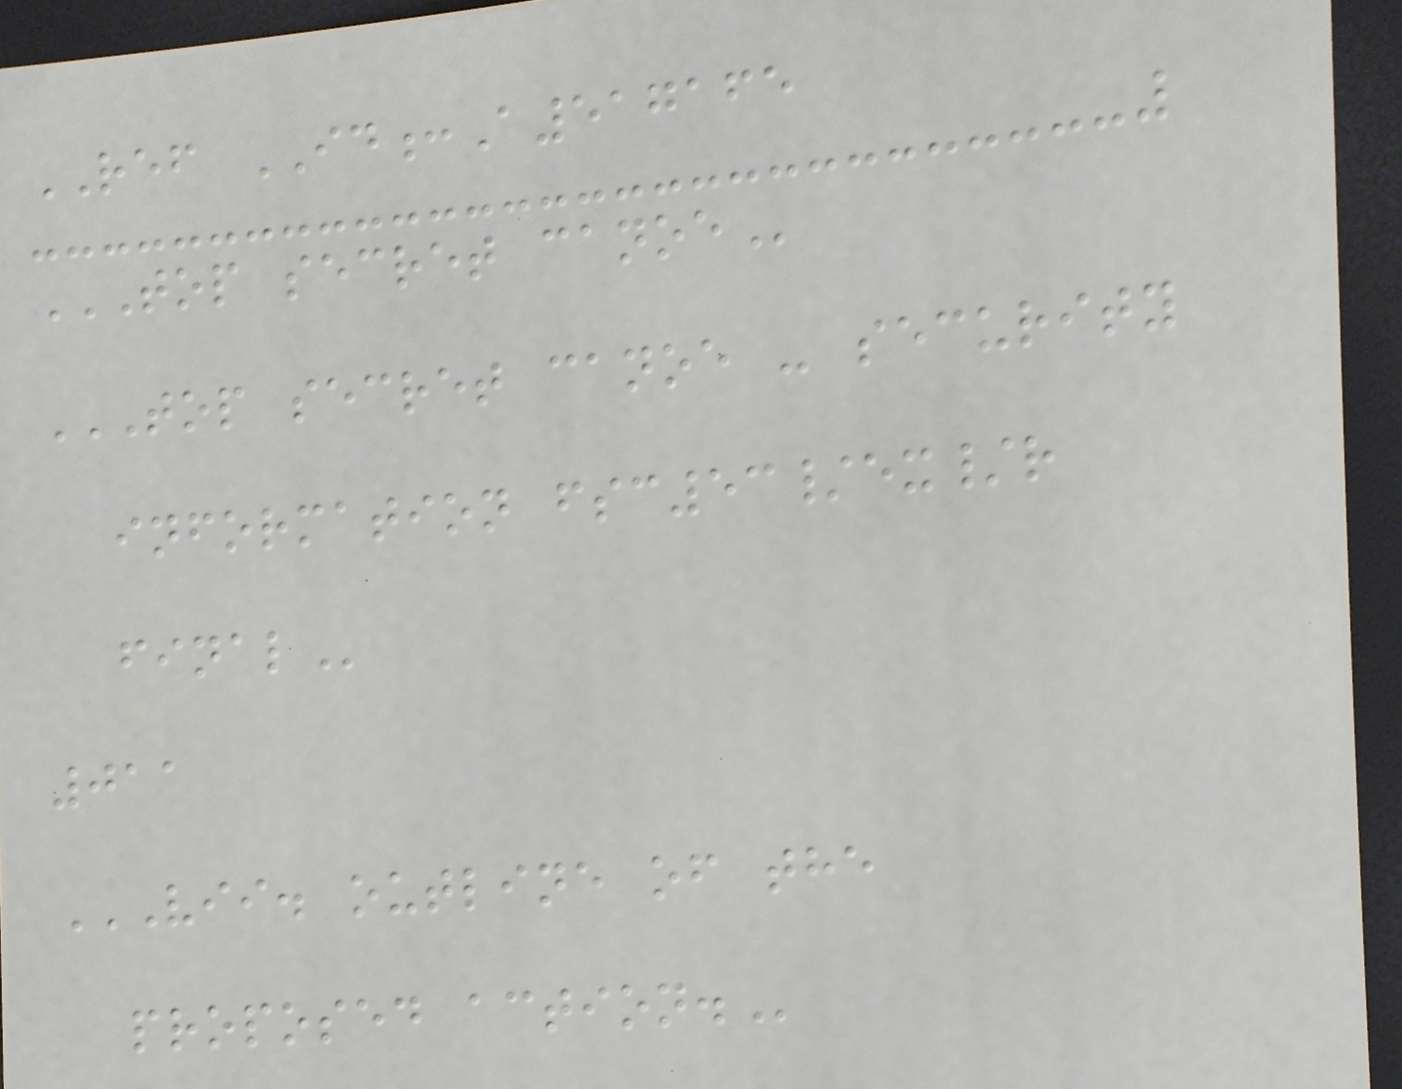REF ID:A517165
TOP SECRET CANOE
TOP SECRET CANOE - SECURITY
INFORMATION FSC53/EX/R
FINAL
011
VII. OUTLINE OF THE
PROPOSED ACTION.
